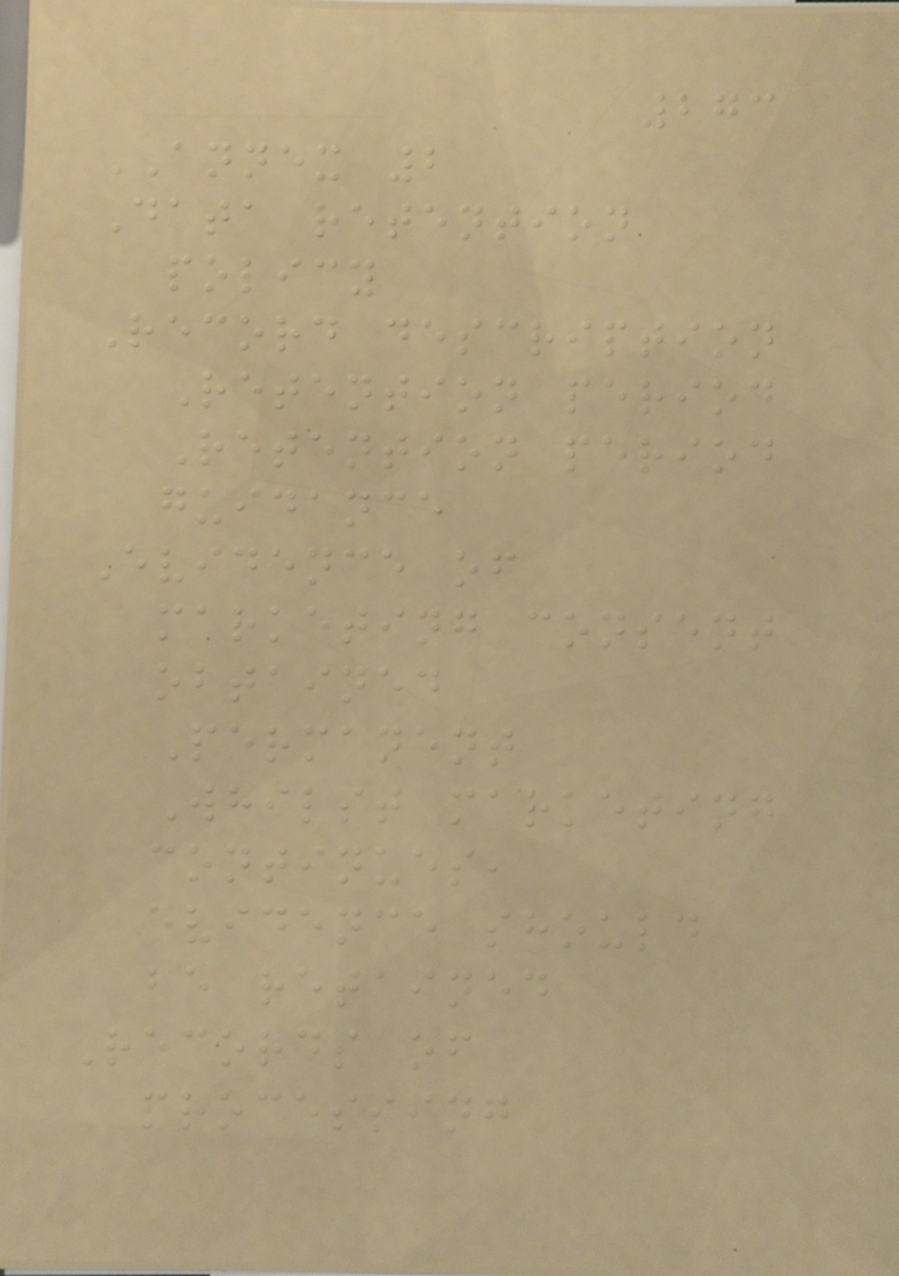273
ANNEX 2
Data retention
policy
Record description
Retention period
Retention period
guidance
Evidence of
marketing consent
obtained
Permanent
Whilst marketing
continues,
evidence should
be retained
Records of
processing
